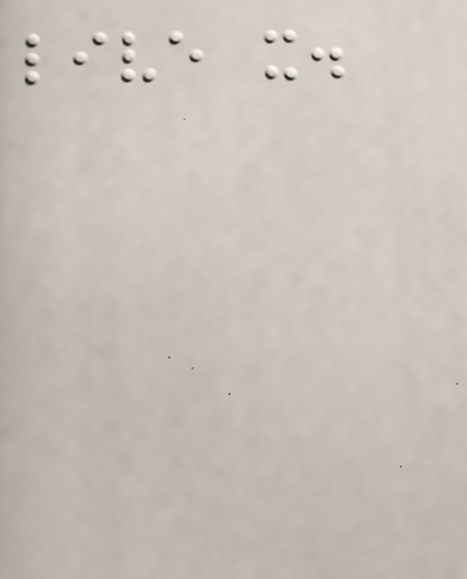live it.
